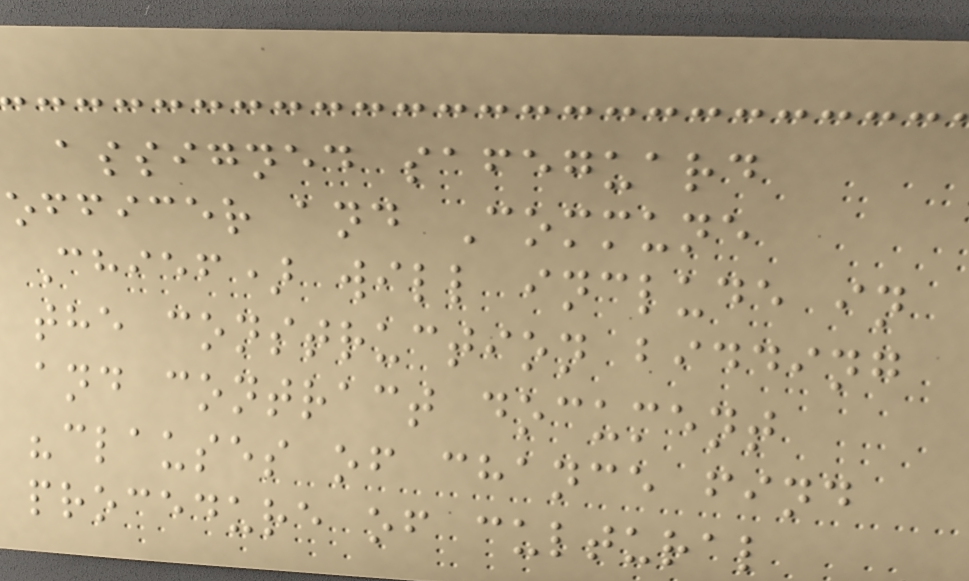assigned safeguard
officer and Commune
Chief) will include in
the construction bidding
and contract document
"clauses of chance find
procedure of cultural
